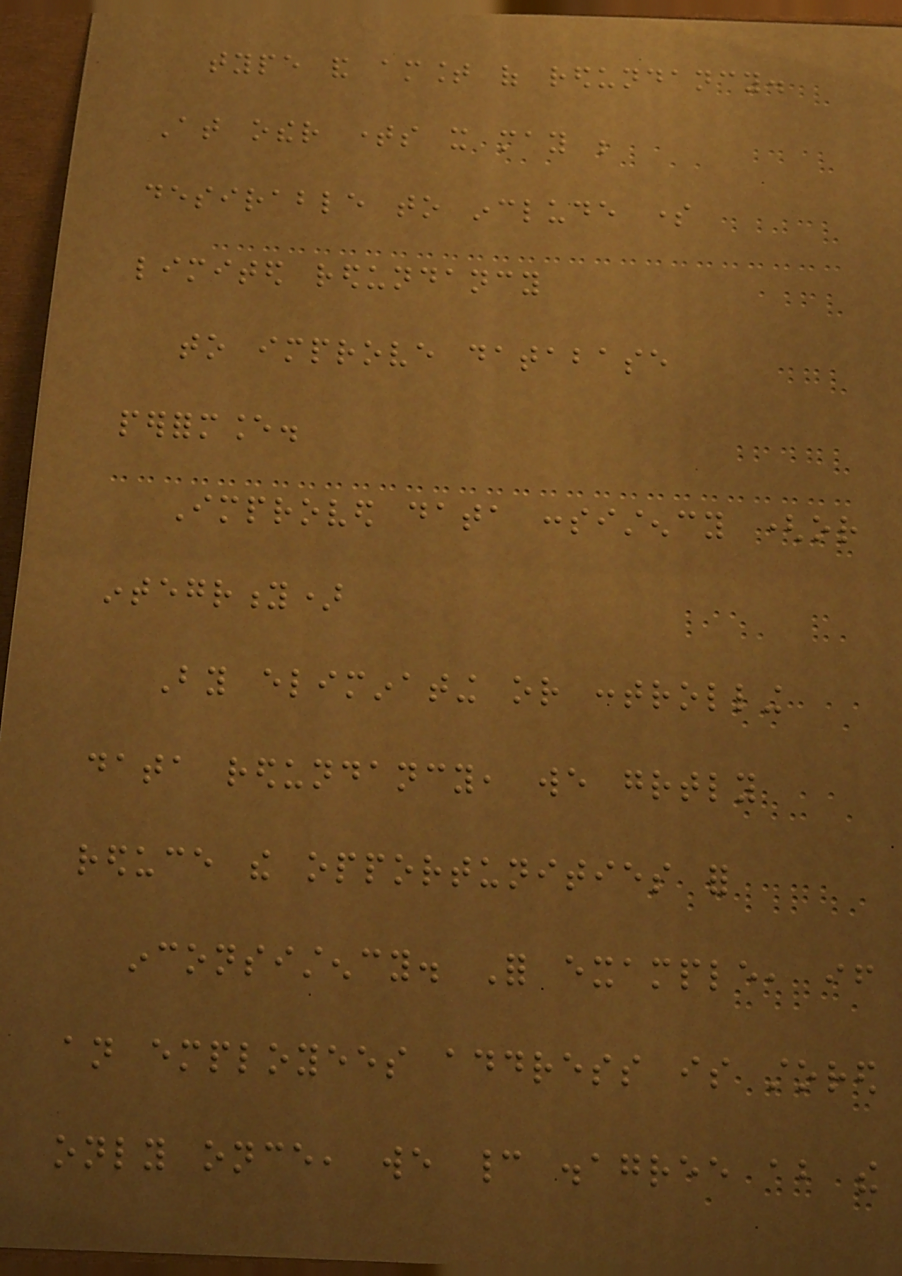type and amount of redundancy.
At other times it may be
desirable to include some
limited redundancy
to improve database
performance.
Improved data consistency (or
integrity)
By eliminating or controlling
data redundancy, we greatly
reduce the opportunities for
inconsistency. For example, if
an employees address is stored
only once, we cannot disagree about the
